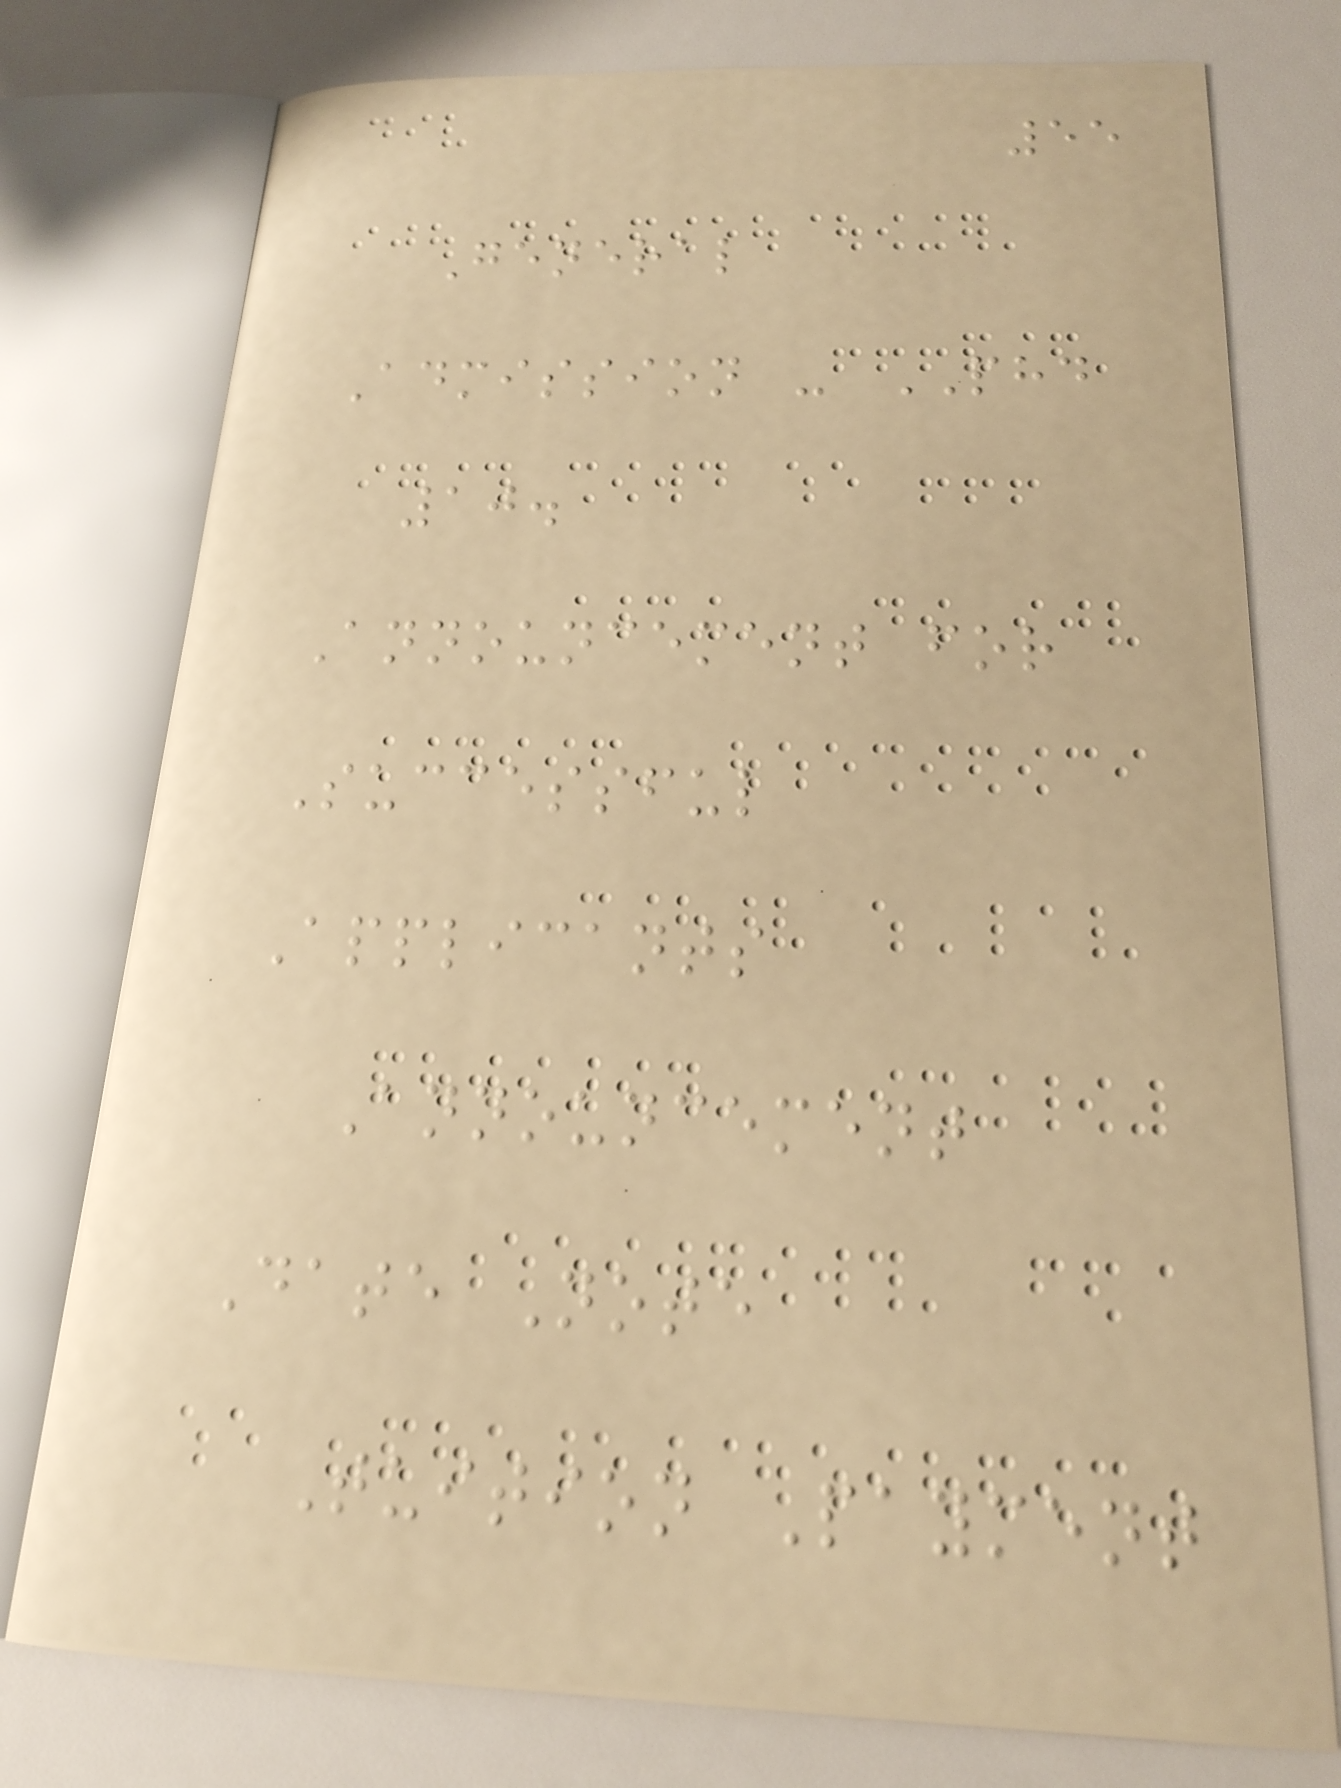55
General
Admission - PHD
10.
Announcement for
Successful
Applicants
Announcement
Date Note
Tuition Payment
